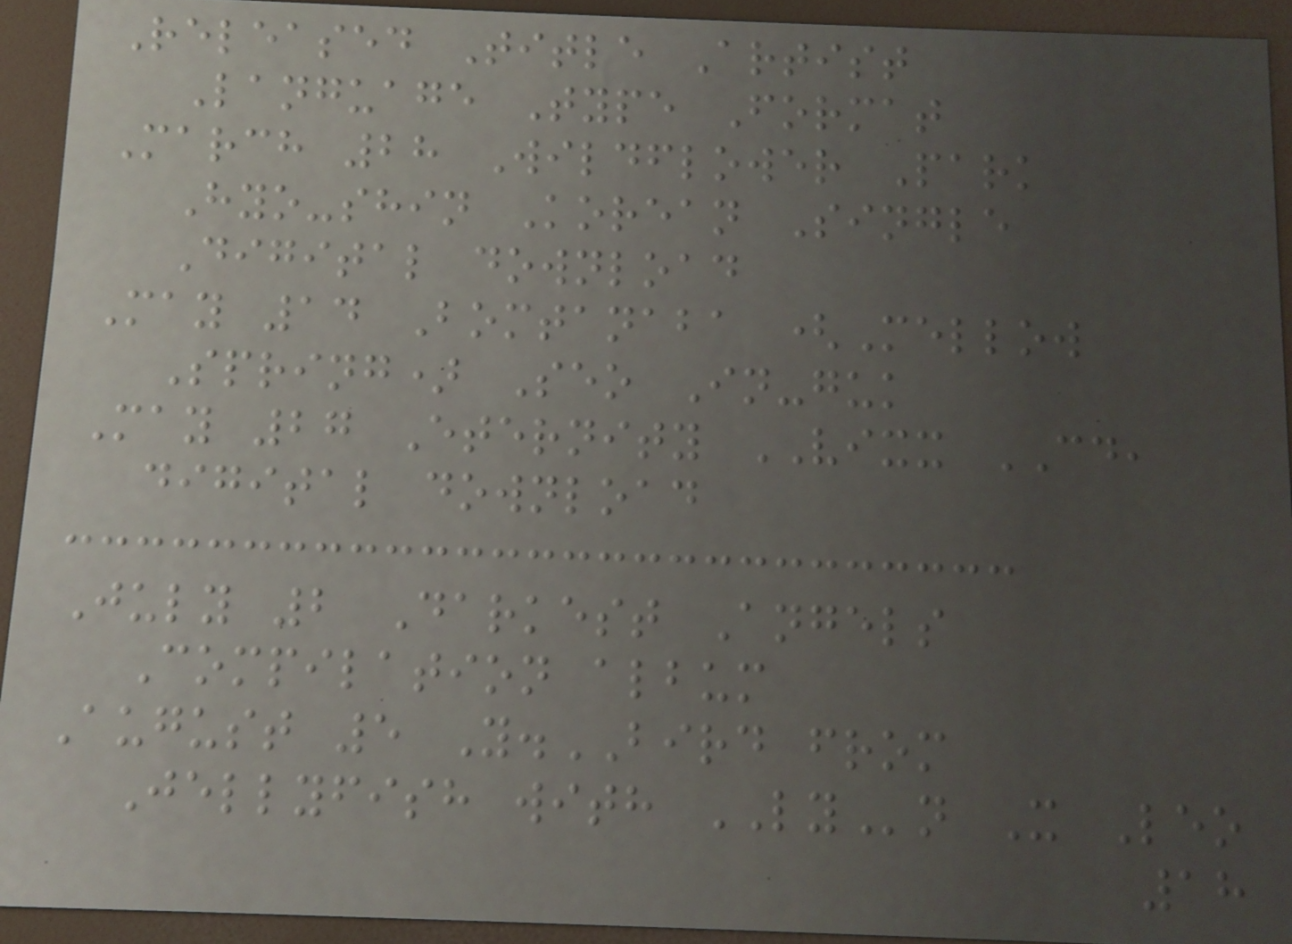Released Title Artist
Language Type Format
March 28 Wildflower Park
Hyo-shin Korean Single
Digital download
May 14 Bomtanaba (Mellow
Spring) Seo In-guk
May 27 Eternity VIXX CD,
digital download
July 2 Darkest Angels
Compilation album
August 5 Y.BIRD from
Jellyfish with LYn X Leo
18
